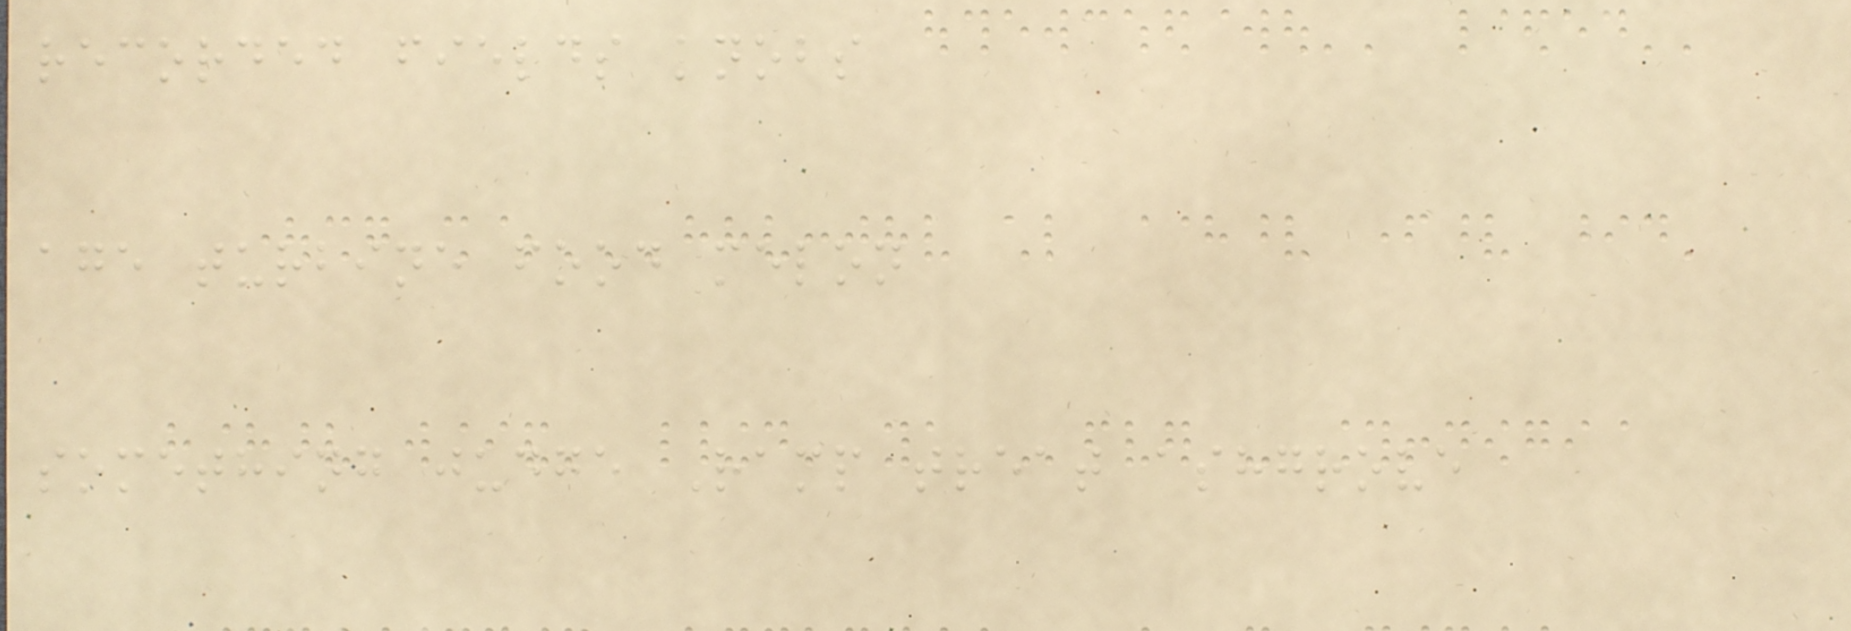recorded fields knobs
age turbine food melon
something judge Ramp treat ashgrove
